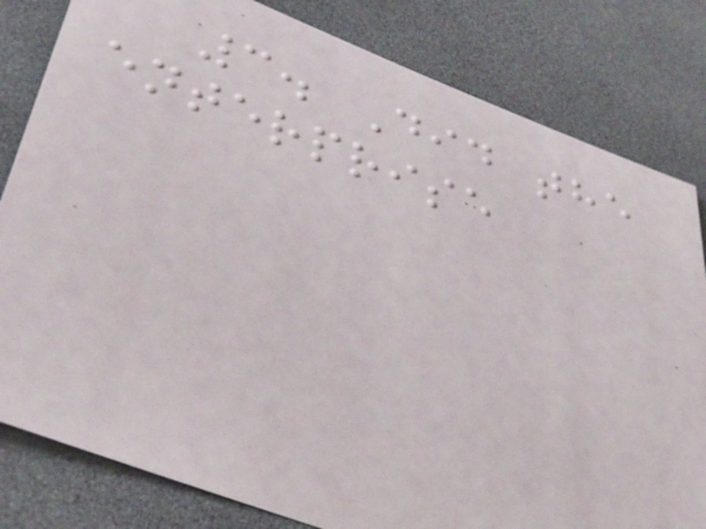3. Did the
enterprise
